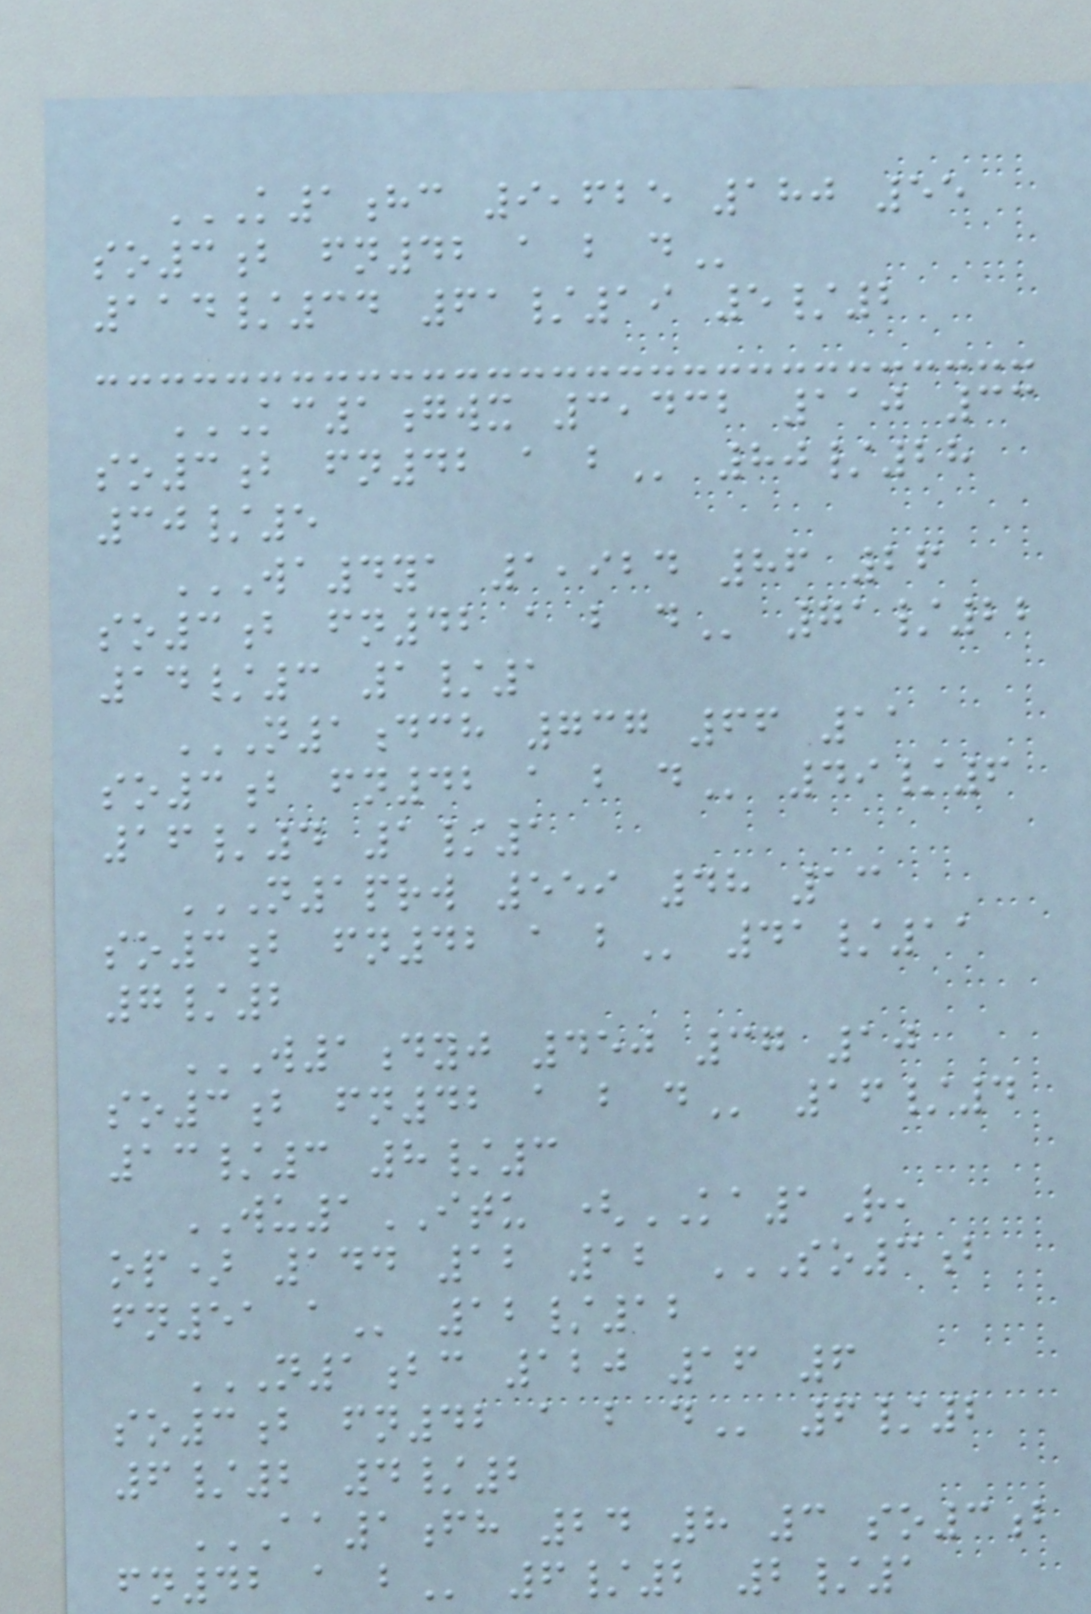K1HC 9,625 180 55
SO3B FN42 A B D
114/34 61/19 5/2
KC1GWX 3,432 110 33
SO3B FN42 A B 80/28
30/5
WA4YA 1,924 86 26
SO3B FN42 A B D 71/22
14/3 1/1
N1DCH 737 66 11
SO3B FN42 A B D 49/6
16/4 1/1
N1PRW 559 48 13
SO3B FN42 A B 41/11
7/2
W1DYJ 450 37 10
SO3B FN42 A B D 16/4
13/3 8/3
WU1ITU (KA1R,
op) 144 12 12 SO3B
FN51 A 12/12
N1BC 120 16 6
SO3B FN42 A B D 6/2
6/2 4/2
AA1FH 24 8 3 SO3B
FN42 A B 6/2 2/1
